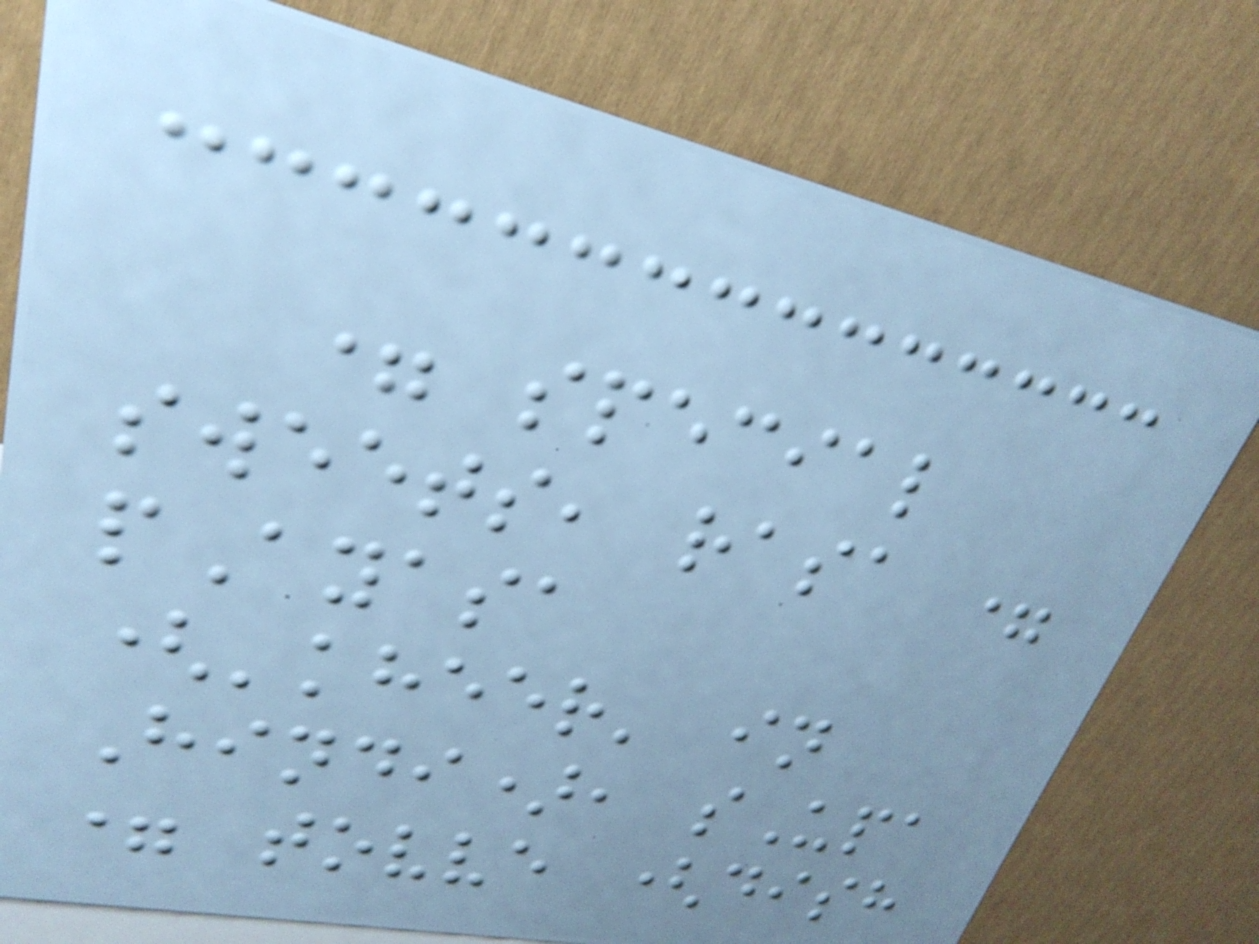= special
sweets, rasa =
pAyasa
('kheer' in
Hindi), sUpa
= tovve (dish
